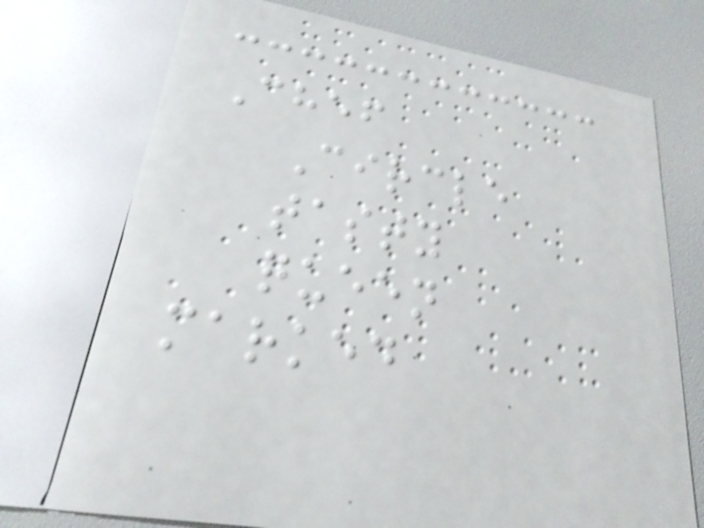Chef
Circle
tasty
queen
marked
